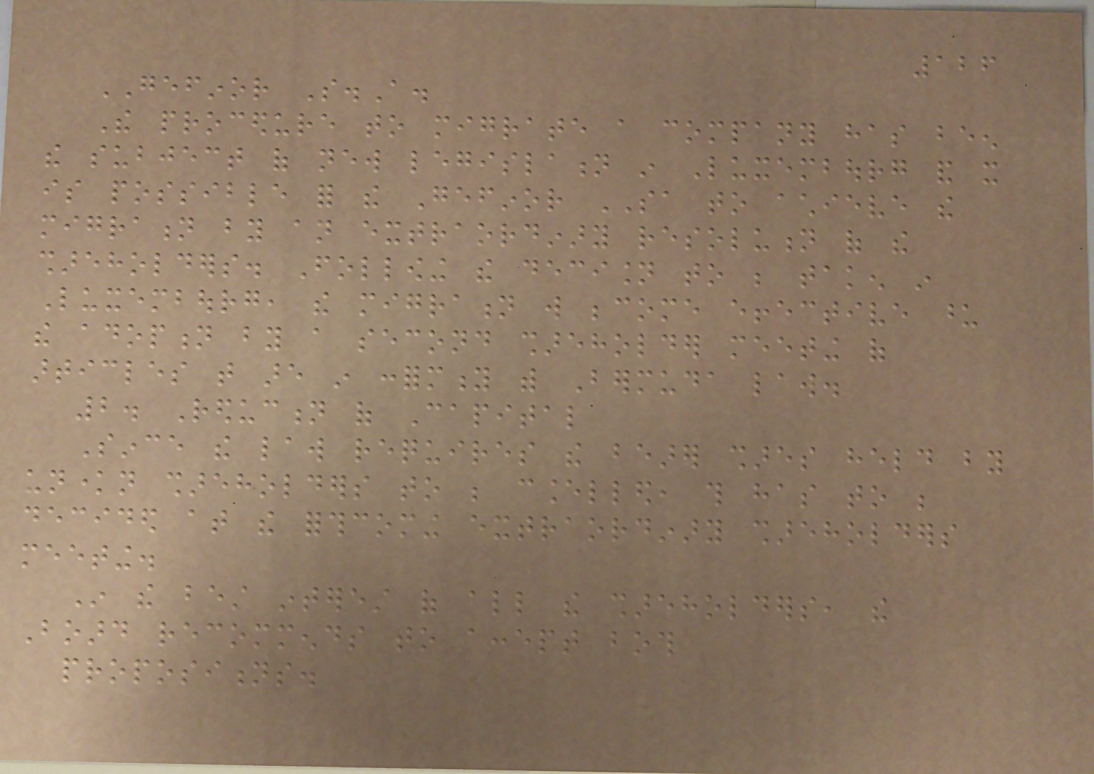126
GEFINOR S.A.
The procedure to migrate a company has been
the subject of new legislation in Luxembourg and it
is possible for the Gefinor SA to achieve the
migration by an extraordinary resolution of the
shareholders. Following the decision to be taken in
Luxembourg, the migration will become effective upon
the adoption by a second shareholder meeting of
articles that are in conformity with Bermuda law.
2. Reduction of Capital
Since the law requires the bearer shares held by
unknown shareholders to be cancelled, this has to be
decided at the forthcoming extraordinary shareholders
meeting.
In the best interest of all the shareholders, the
Board recommends to accept both
propositions.
